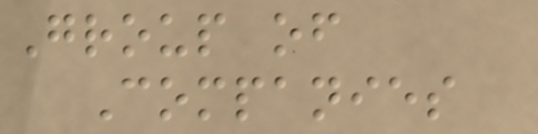Group of
Companies
